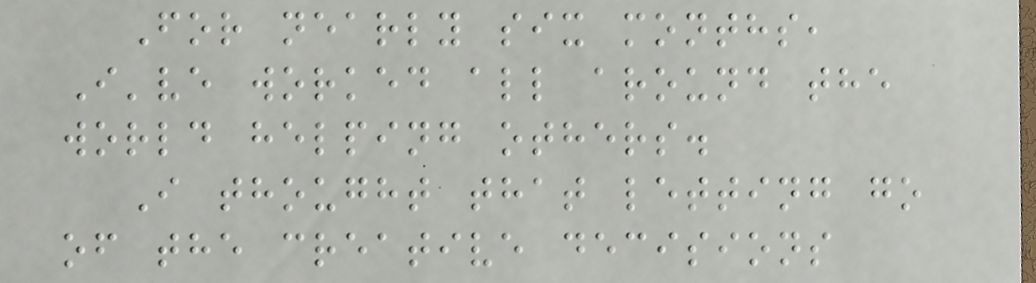For nearly six months,
I've worked all around the
world helping others.
I thought that letting go
of the creative decisions
